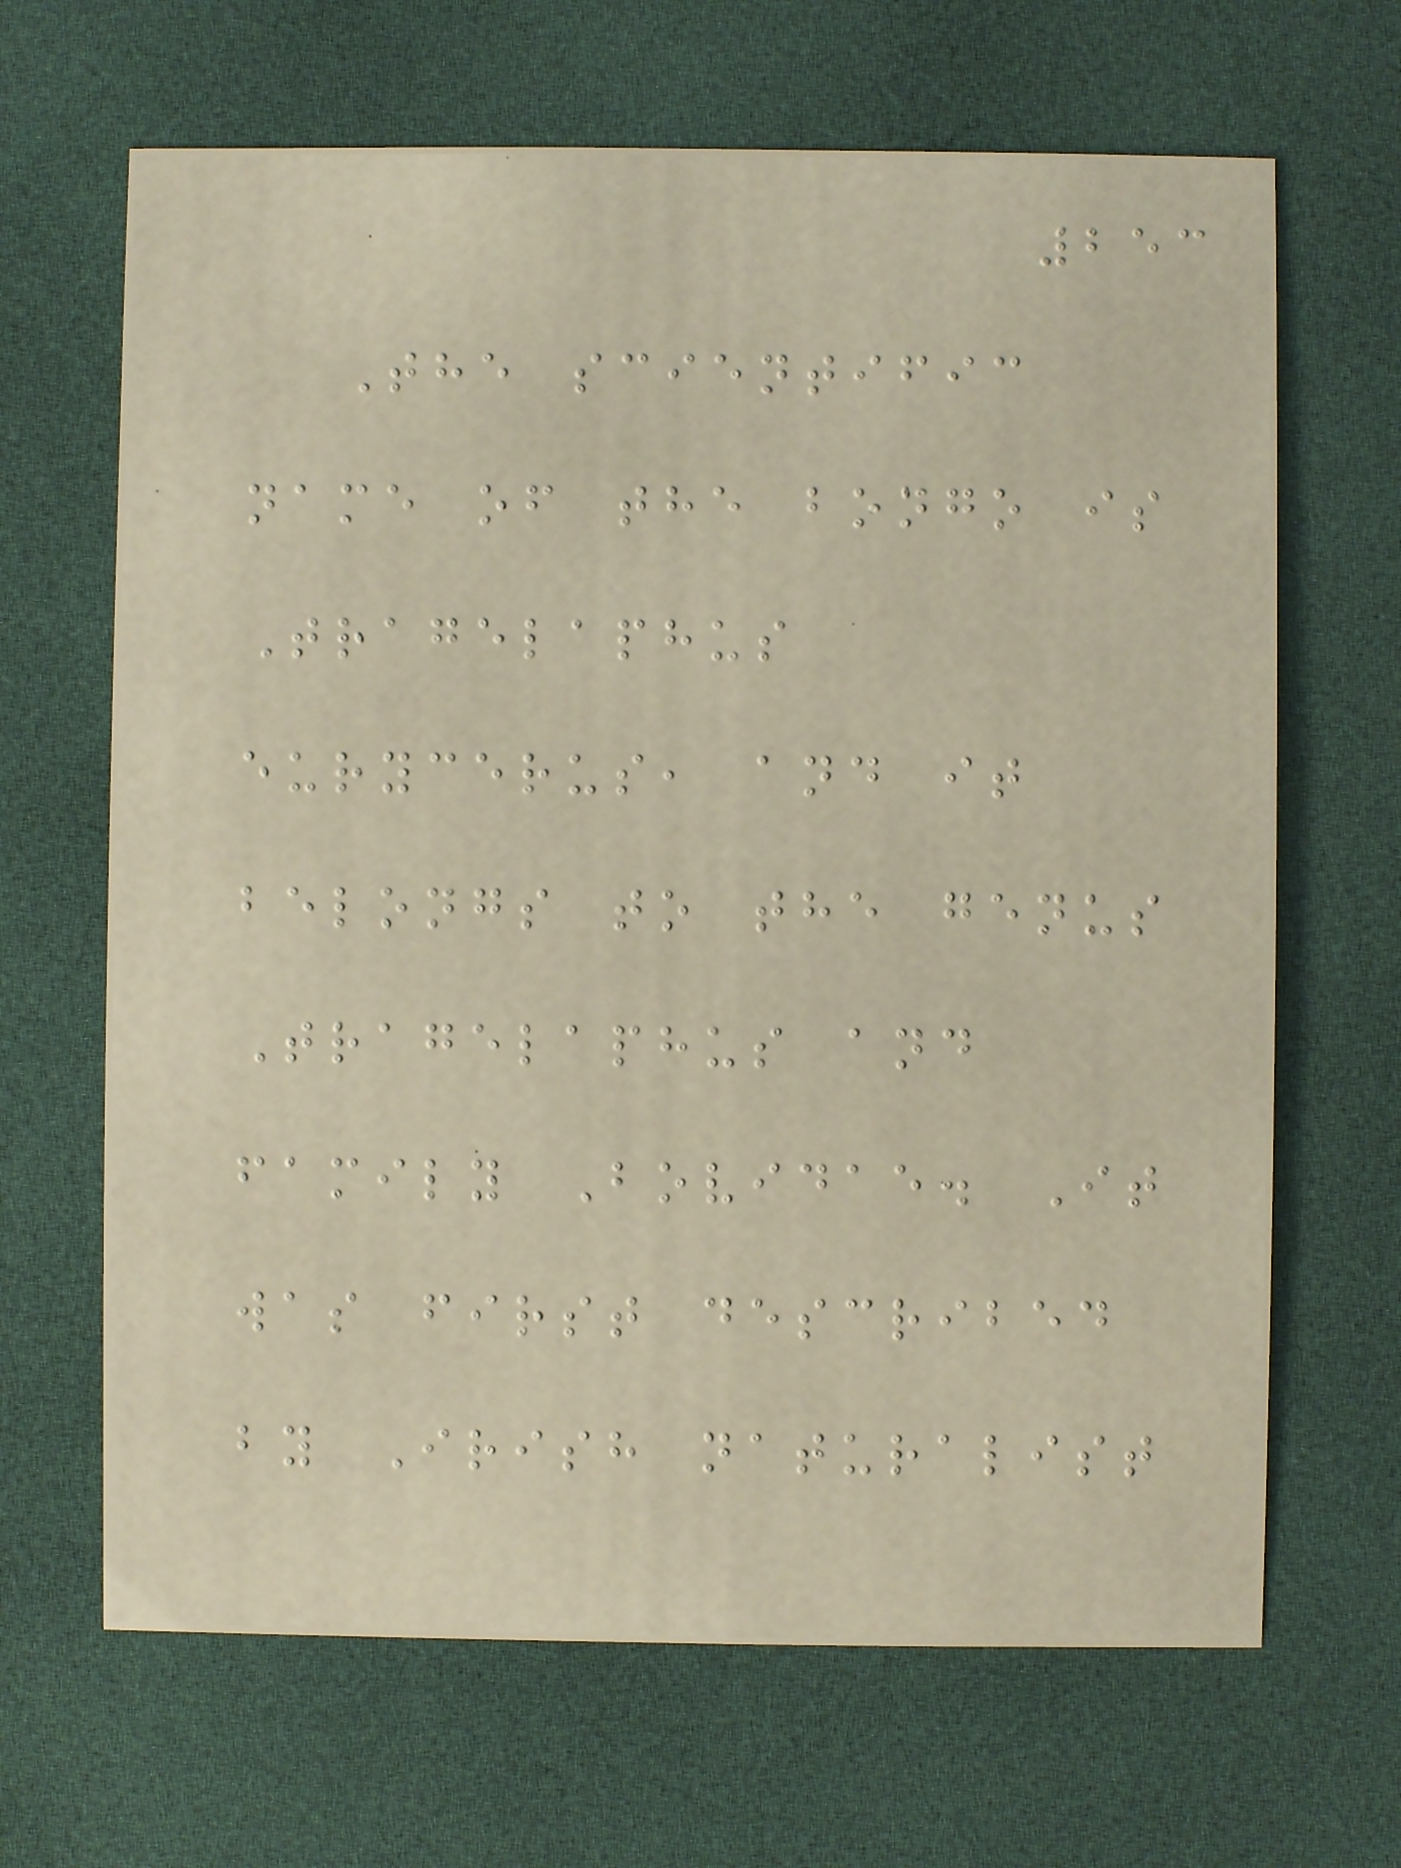253
The scientific
name of the bongo is
Tragelaphus
eurycerus, and it
belongs to the genus
Tragelaphus and
family Bovidae. It
was first described
by Irish naturalist
